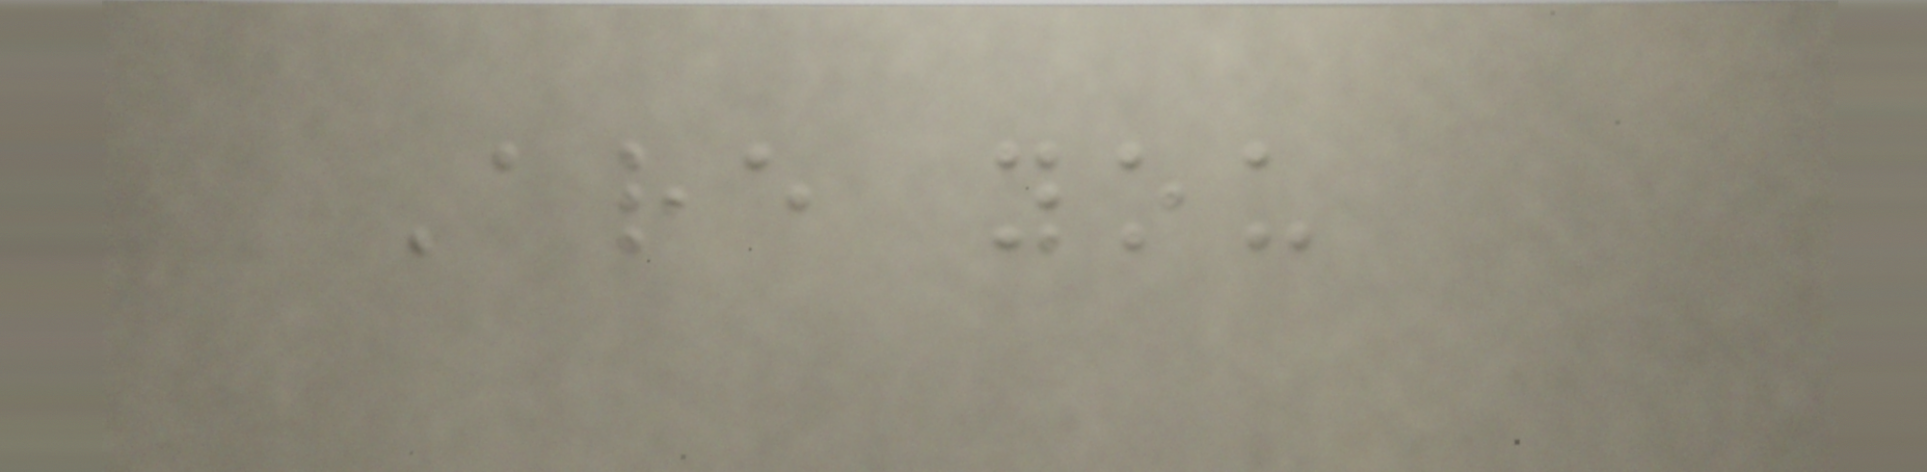Are you
